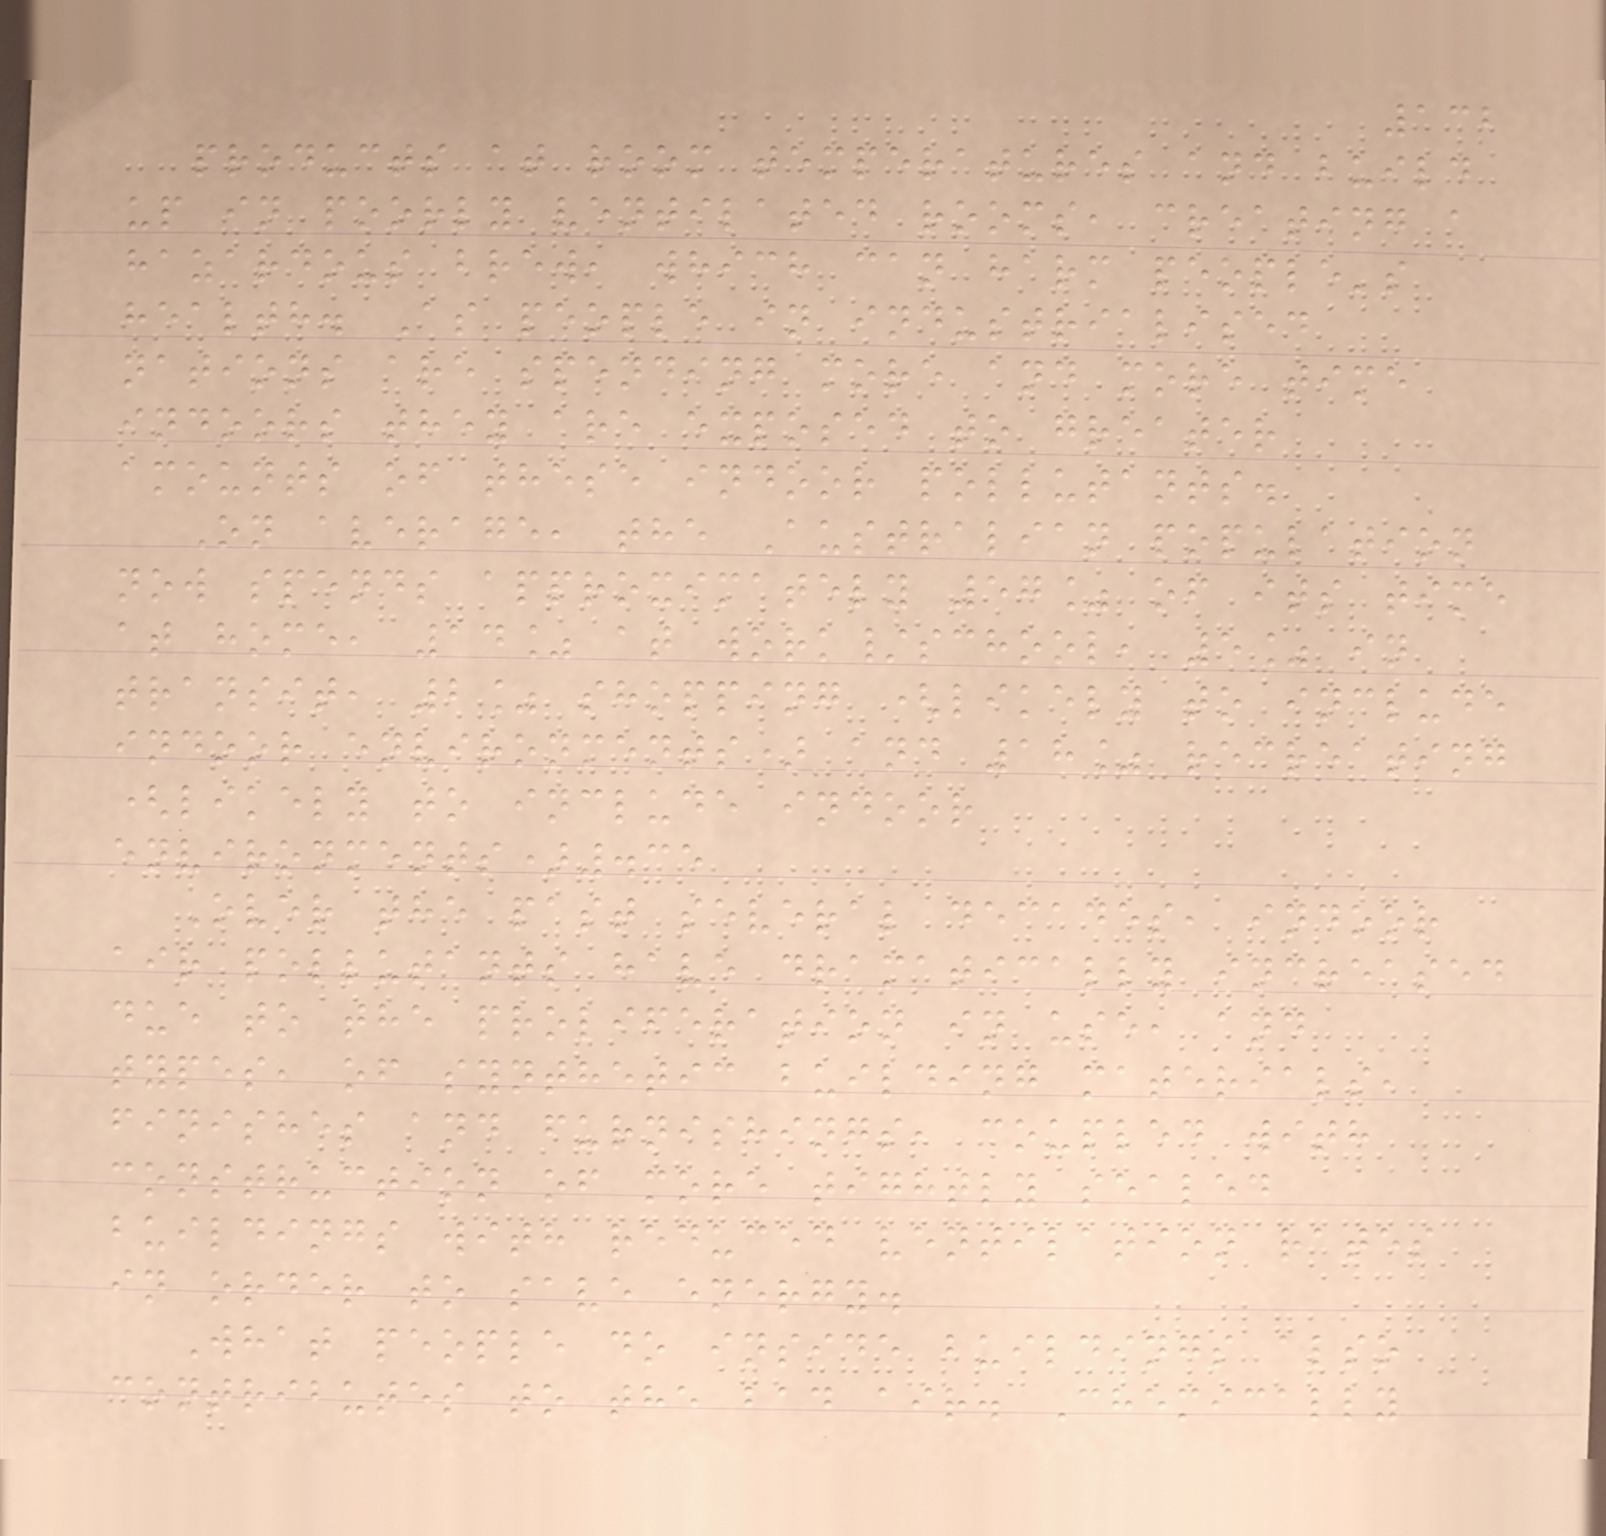132
products at room temperatures and build
up in poorly ventilated rooms, creating a
hazardous brew, which can harm people's
health. As people in industrialised
nations are spending more and more time
indoors they are exposed to greater
amounts of these indoor pollutants.
On average, the Australian population
now spends approximately 57% of its time
at home, 14% at work/school, 5% in
transit, 2% shopping (likely to include
indoor environments) and 18% recreating
(likely to include indoor
environments).35
Over the past several decades, indoor
air pollutants have dramatically increased
due to the proliferation in use, and
types, of synthetic building materials,
finishes and furnishings, coupled with
construction of more tightly sealed
buildings with reduced ventilation rates
in order to save energy.
What people do inside buildings also
contributes to the bad air. Chemically
